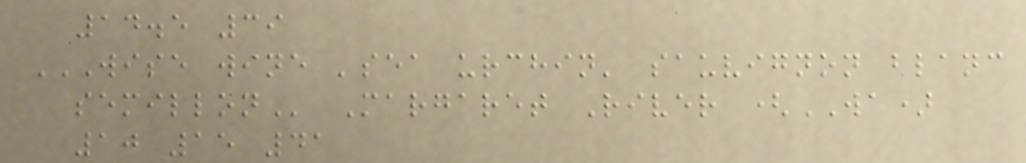14.5 39
WISE WINE 'SEA URCHIN' SAUVIGNON BLANC
SEMILLON Margaret River (WA)
10 15 41
